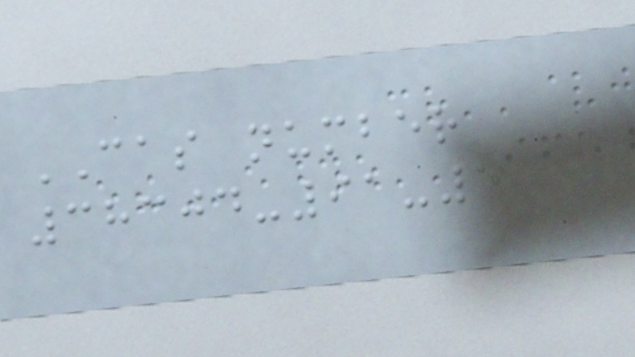CAS number
38304-91-5
